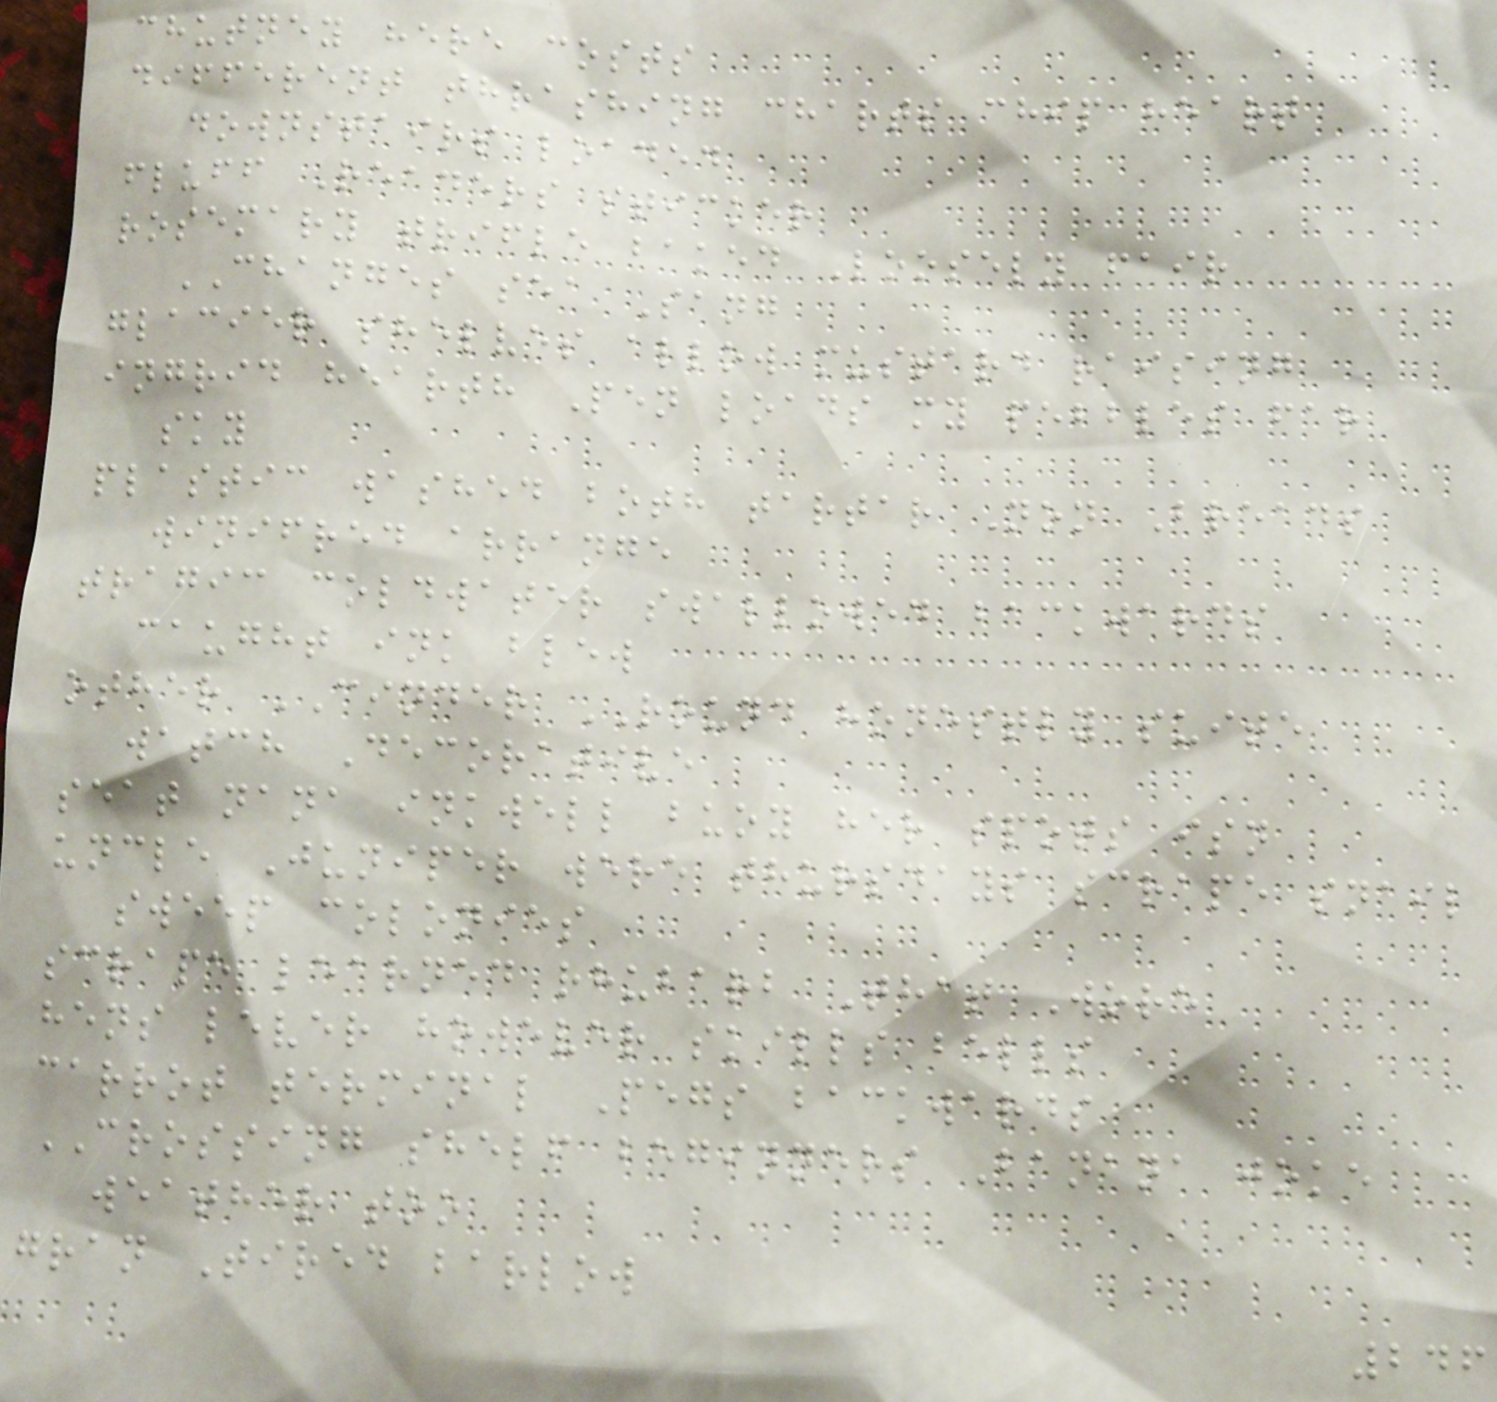chutney here costs
different thrashing charts chip heart
downstairs loaded
fluff Readers sticker
rosemary trifle baked Loosely fair
CHANGES sea Sang
glacier shelves allow mustard raising
ingrid hearth Pen loads my pebbles far
sky
plastic washed both tartar Non Breads
winifred arrange
tragic coldwater swallowed backwards
caught ink blew
other CINDER ROUND honestly suite
watch Decorative
seat nana inkwell buoy her spots isn
uncle Juniper were thursdays scrape snail
sweep colonies
scrape learned rhubarb That Wore
hens lever however skills bells
carrot terminal Pegs backwards
CROSSING shelf beginners Banana joke
weather too
gran Tired barlow
246
